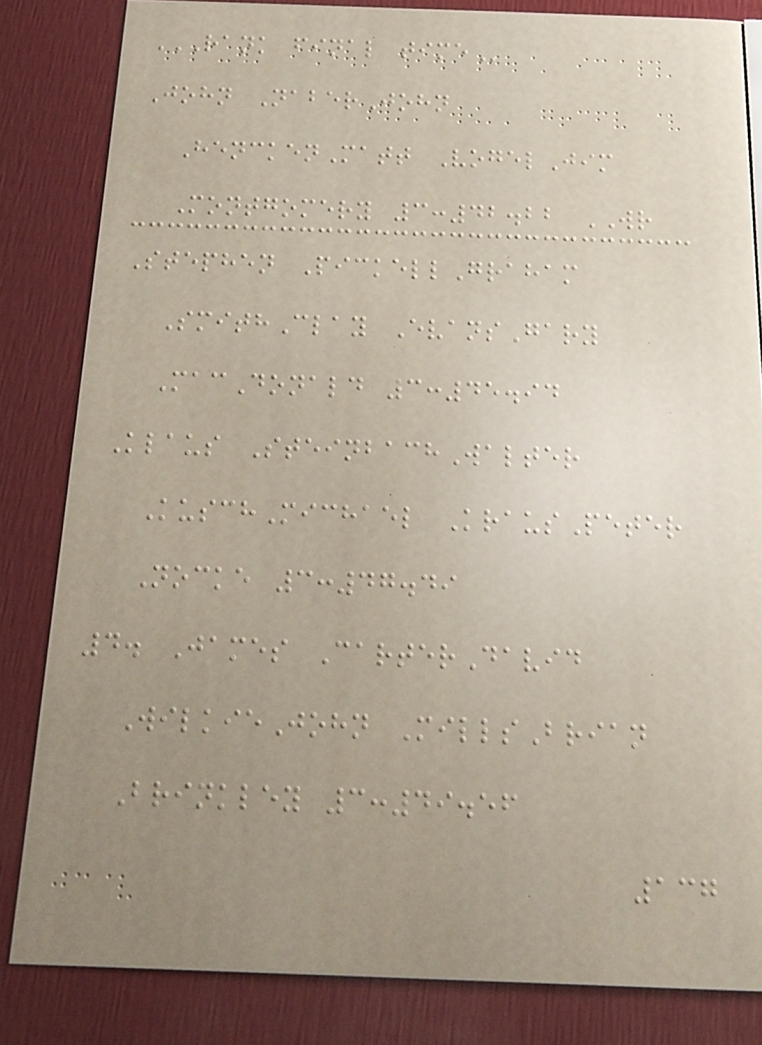RANK FINAL TIME
John NaberJohn
HenckenMatt VogelJim
Montgomery 3:42.22 WR
Stephen PickellGraham
SmithClay EvansGary
MacDonald 3:45.94
Klaus SteinbachWalter
KuschMichael KrausPeter
Nocke 3:47.49
4. James CarterDavid
WilkieJohn MillsBrian
Brinkley 3:49.56
137
